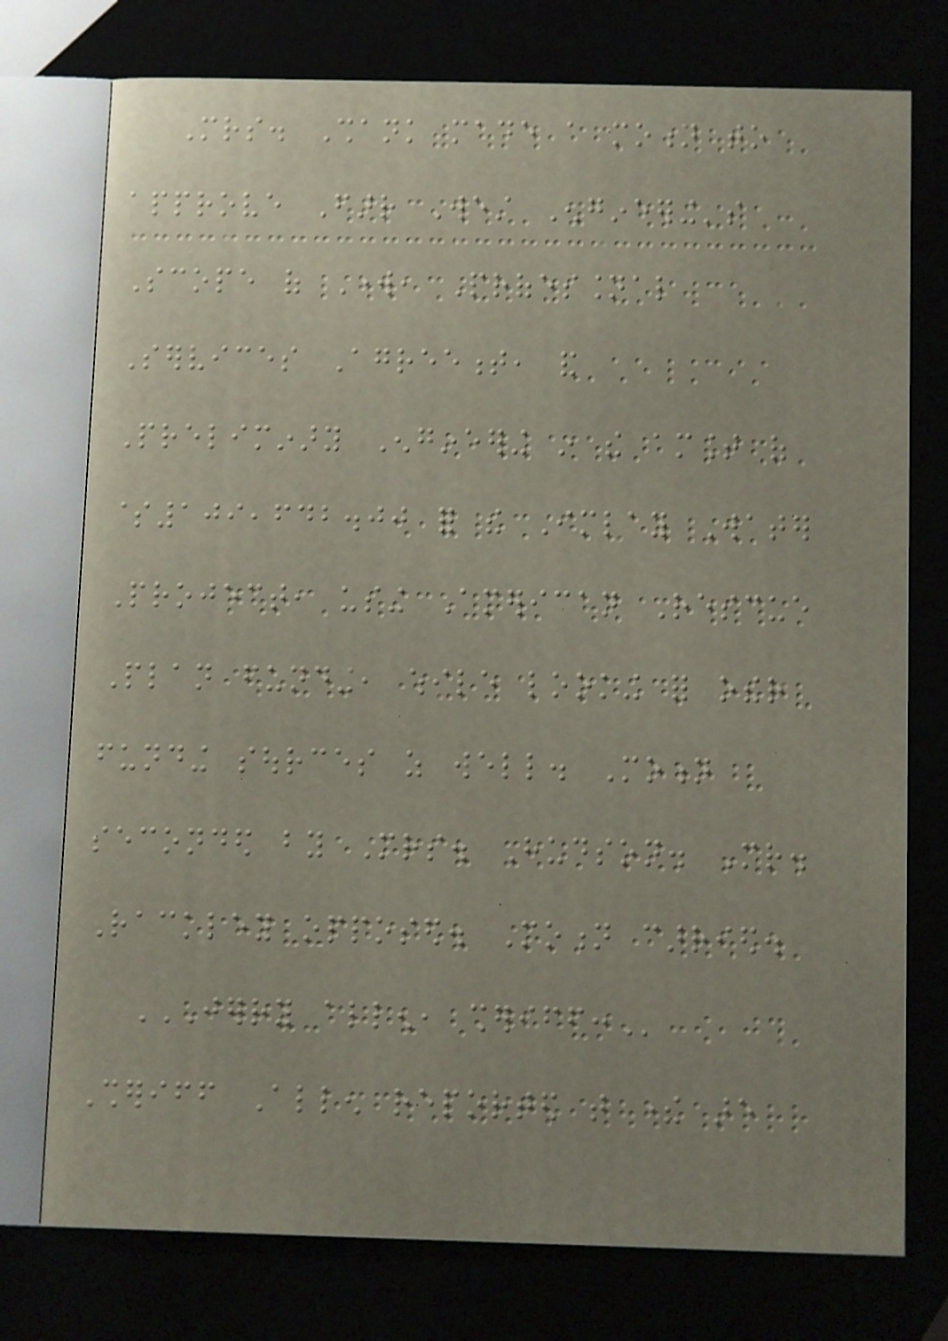Mrs. Shank made a motion to
approve Farr West Engineering's
Scope of Work, Professional
Services Agreement, and
Preliminary Engineering in the amount of
$109,642.00 for the Imlay Water
Project, using American Rescue
Plan funding, while looking for other
funding sources as well. Motion
seconded by Mrs. Hudson. Mr.
Rackley opposed. Motion carried.
JERRY ALLEN, SHERIFF:
Sheriff Allen reported that there are
